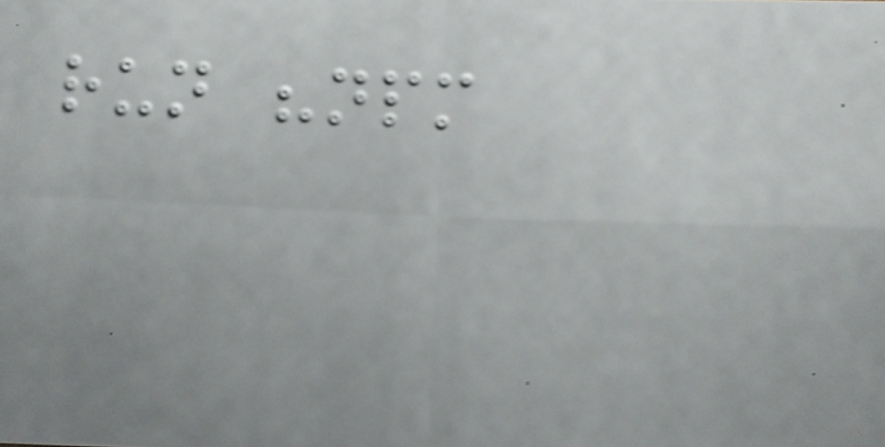run "npm
